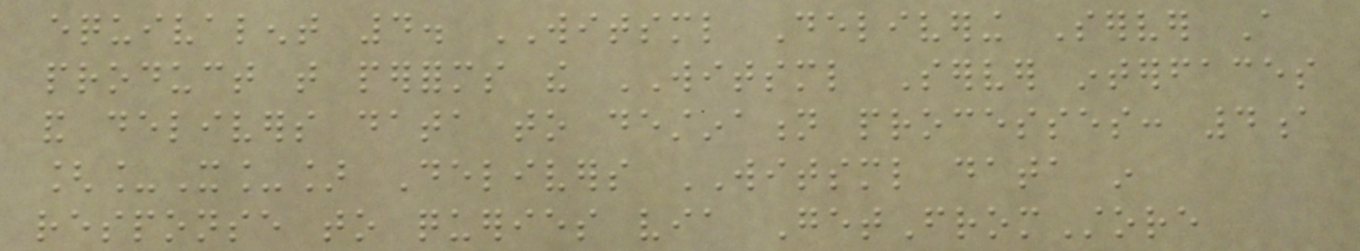equivalent 4. WITSML Delivering Server A
product that performs the WITSML Server interfaces
and delivers data to destination processes: 4a
[_X_] Delivers WITSML data in
response to queries via GetFromStore
